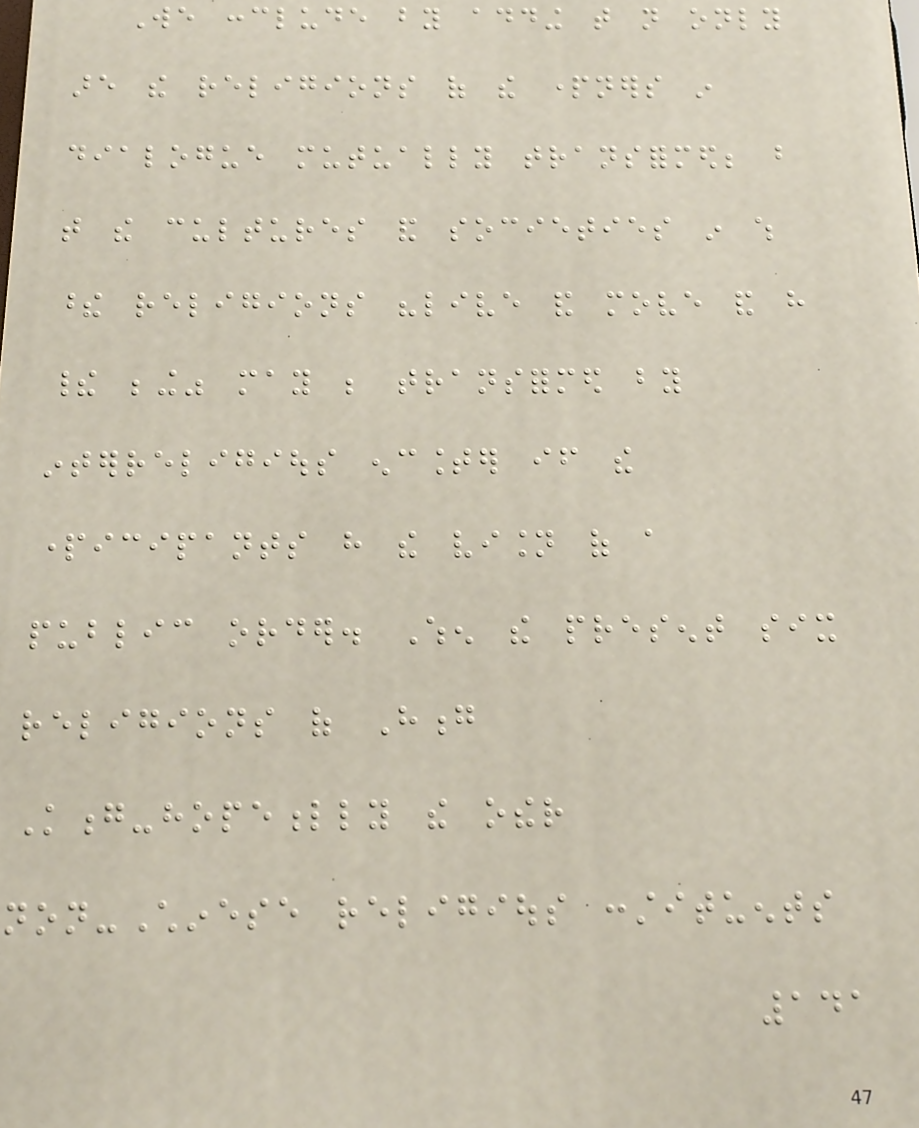We conclude by adding that not only
are the religions of the partners in
dialogue mutually transformed; but
that the cultures and societies in which
these religions "live and move and have
their being" may be transformed by
interreligious encounter if the
participants have the vision of a
public order. When the present six
religions of Hong
Kong-hopefully the other
non-Chinese religious constituents
141
